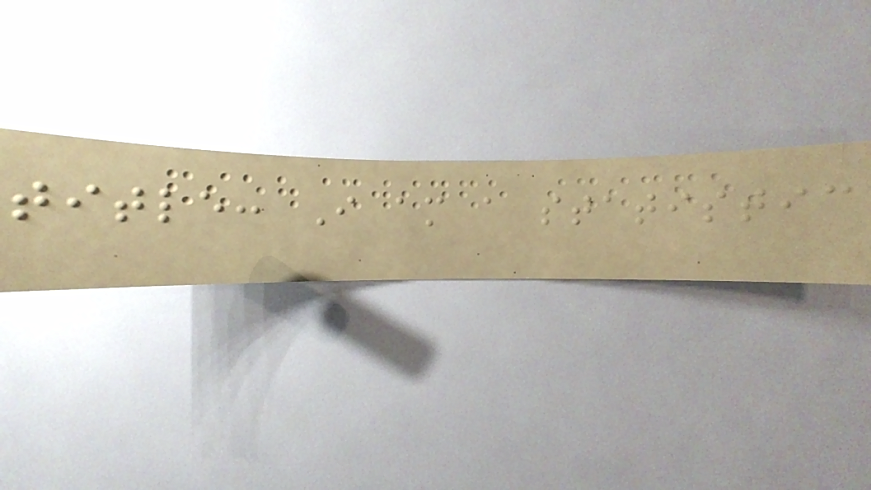title: I am a statistic
